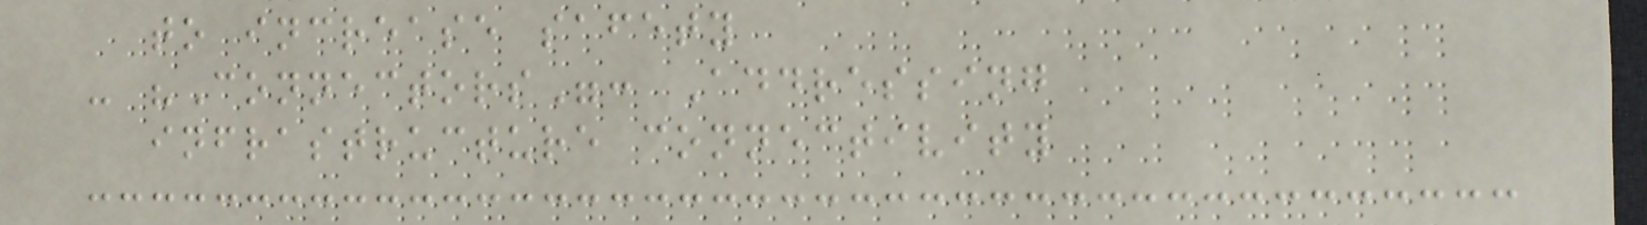to increase safety
- "Connectors": Addressing
infrastructure connectivity
